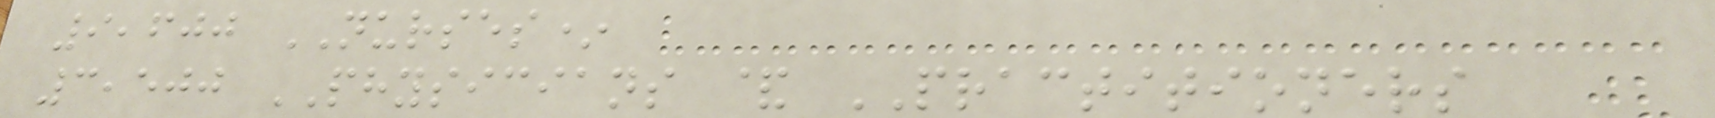9,600 NURSES*
3,500 PHYSICIANS & PRACTITIONERS
